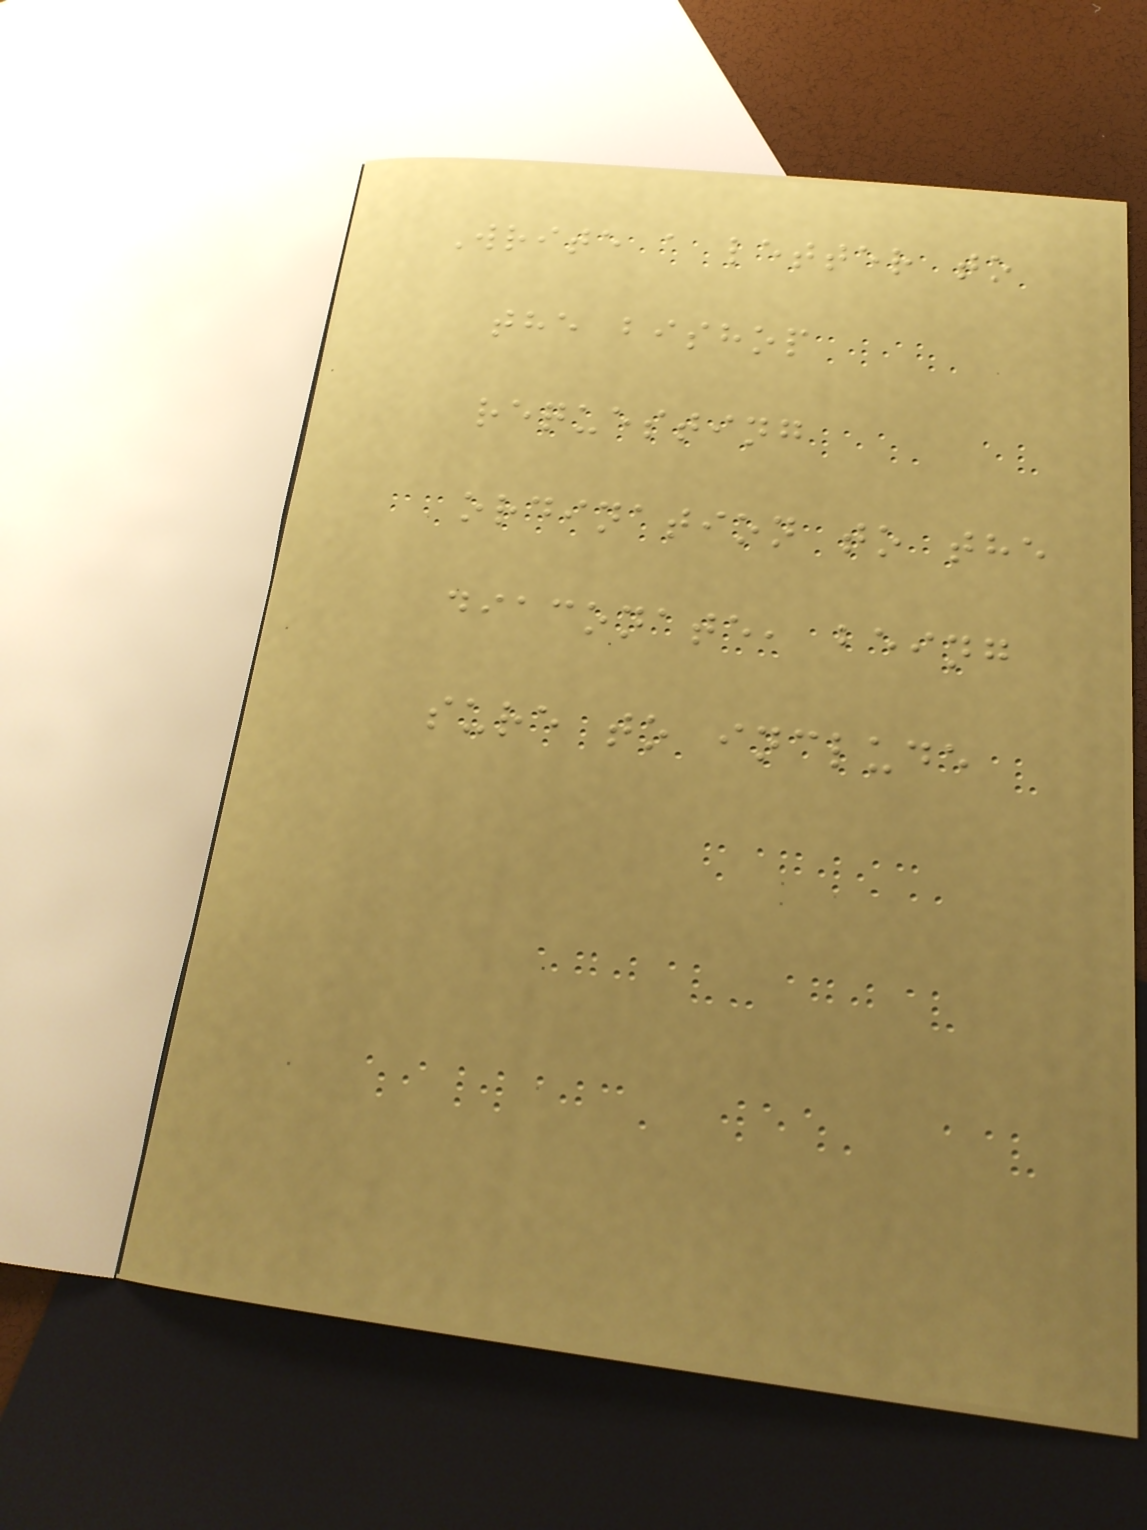Write a letter to
the bishop
requesting
ordination to the
diaconate, being
sure to include
